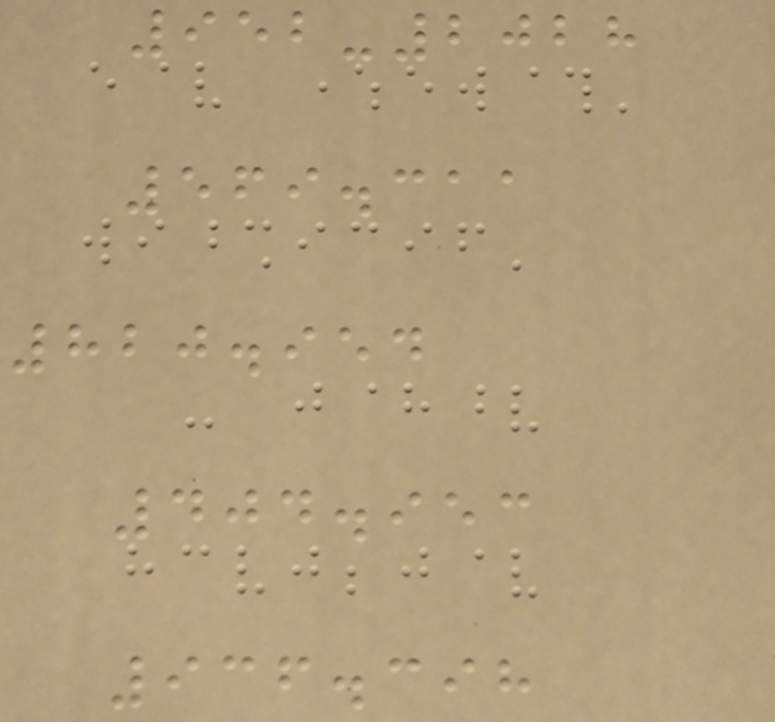952-2028
569.311
820.954
404.953
936.398
